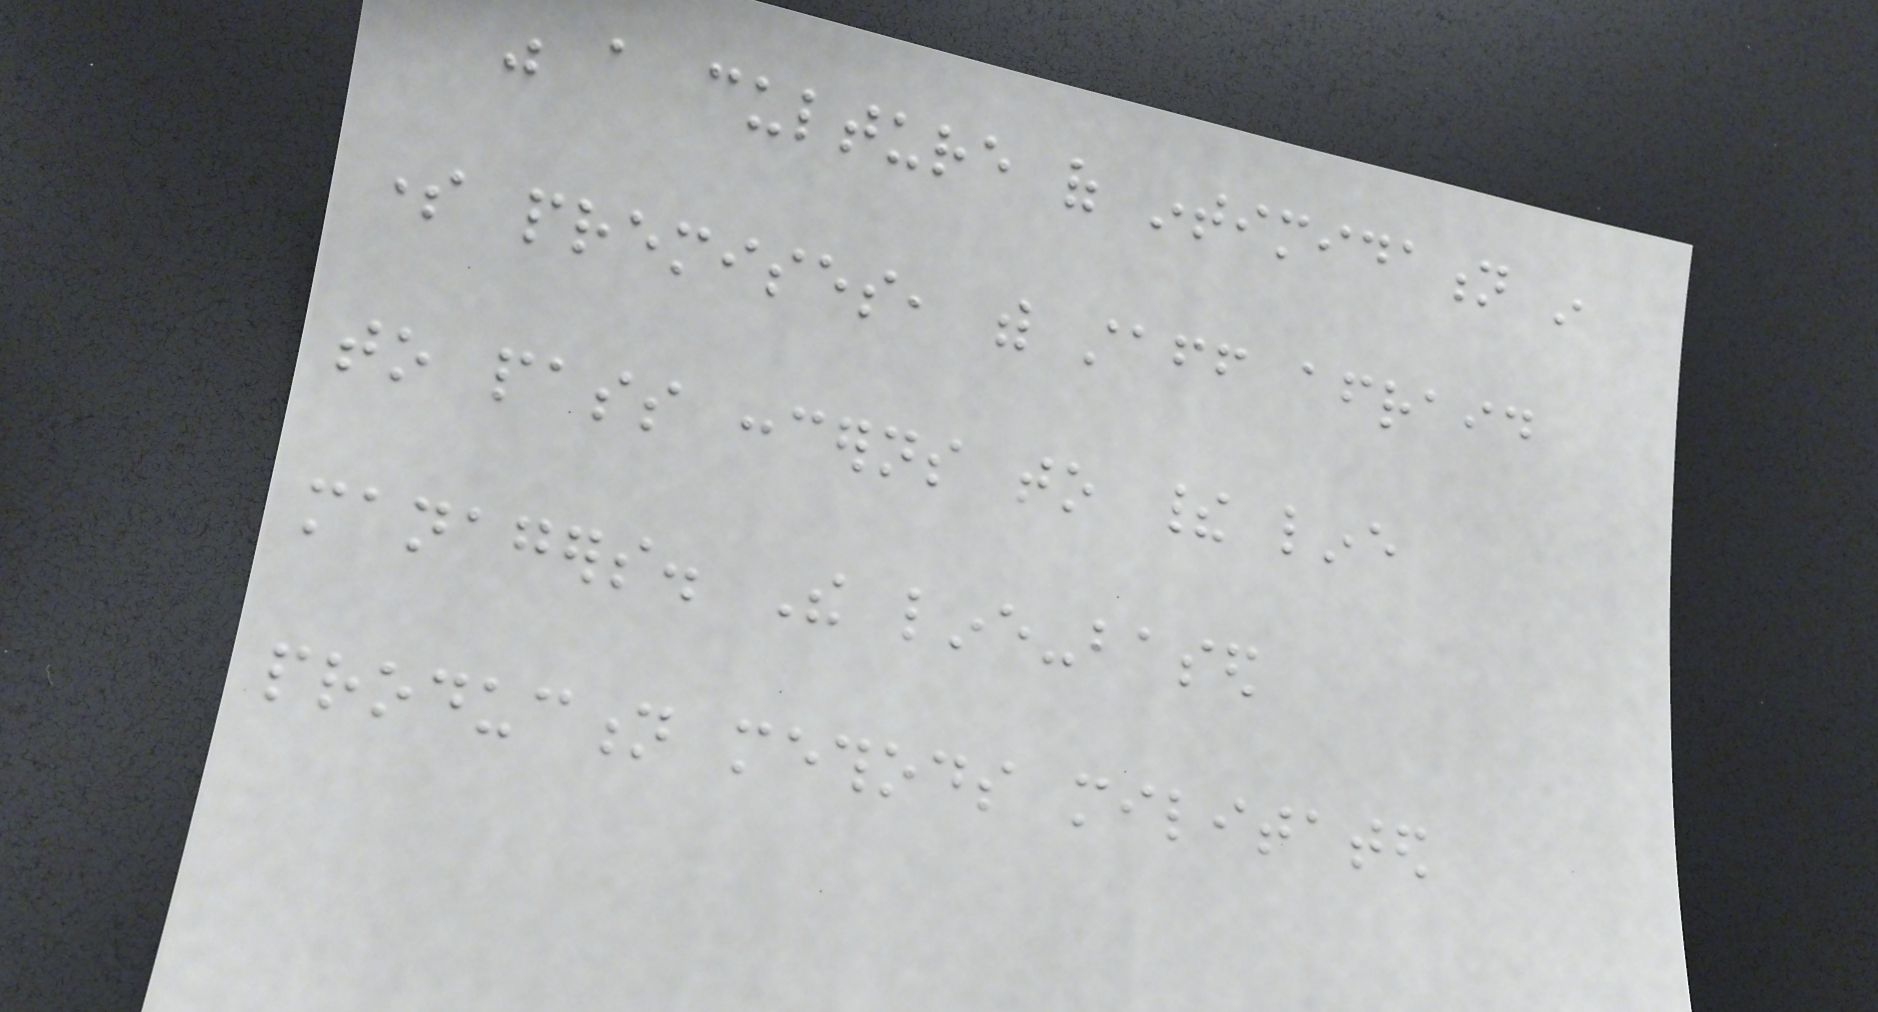was a culture of intimidation in
some premises, with staff afraid
to pass concerns to their line
managers. The line-based
production methods militated
